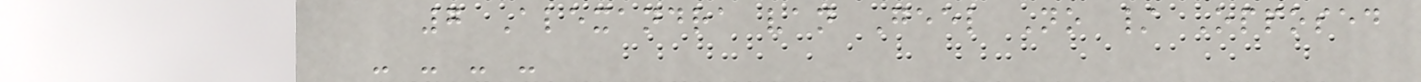7 Alexandra van Geel No / Opposed
- - - -
